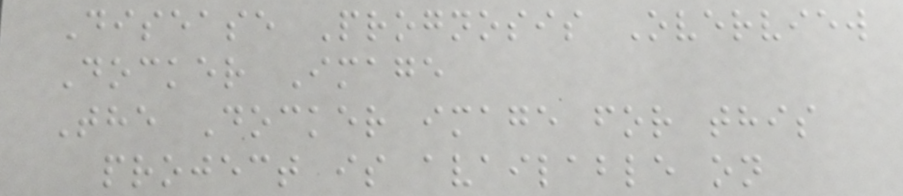Disease Prognosis Overview
Docker Image
The Docker image for this
project is available on
